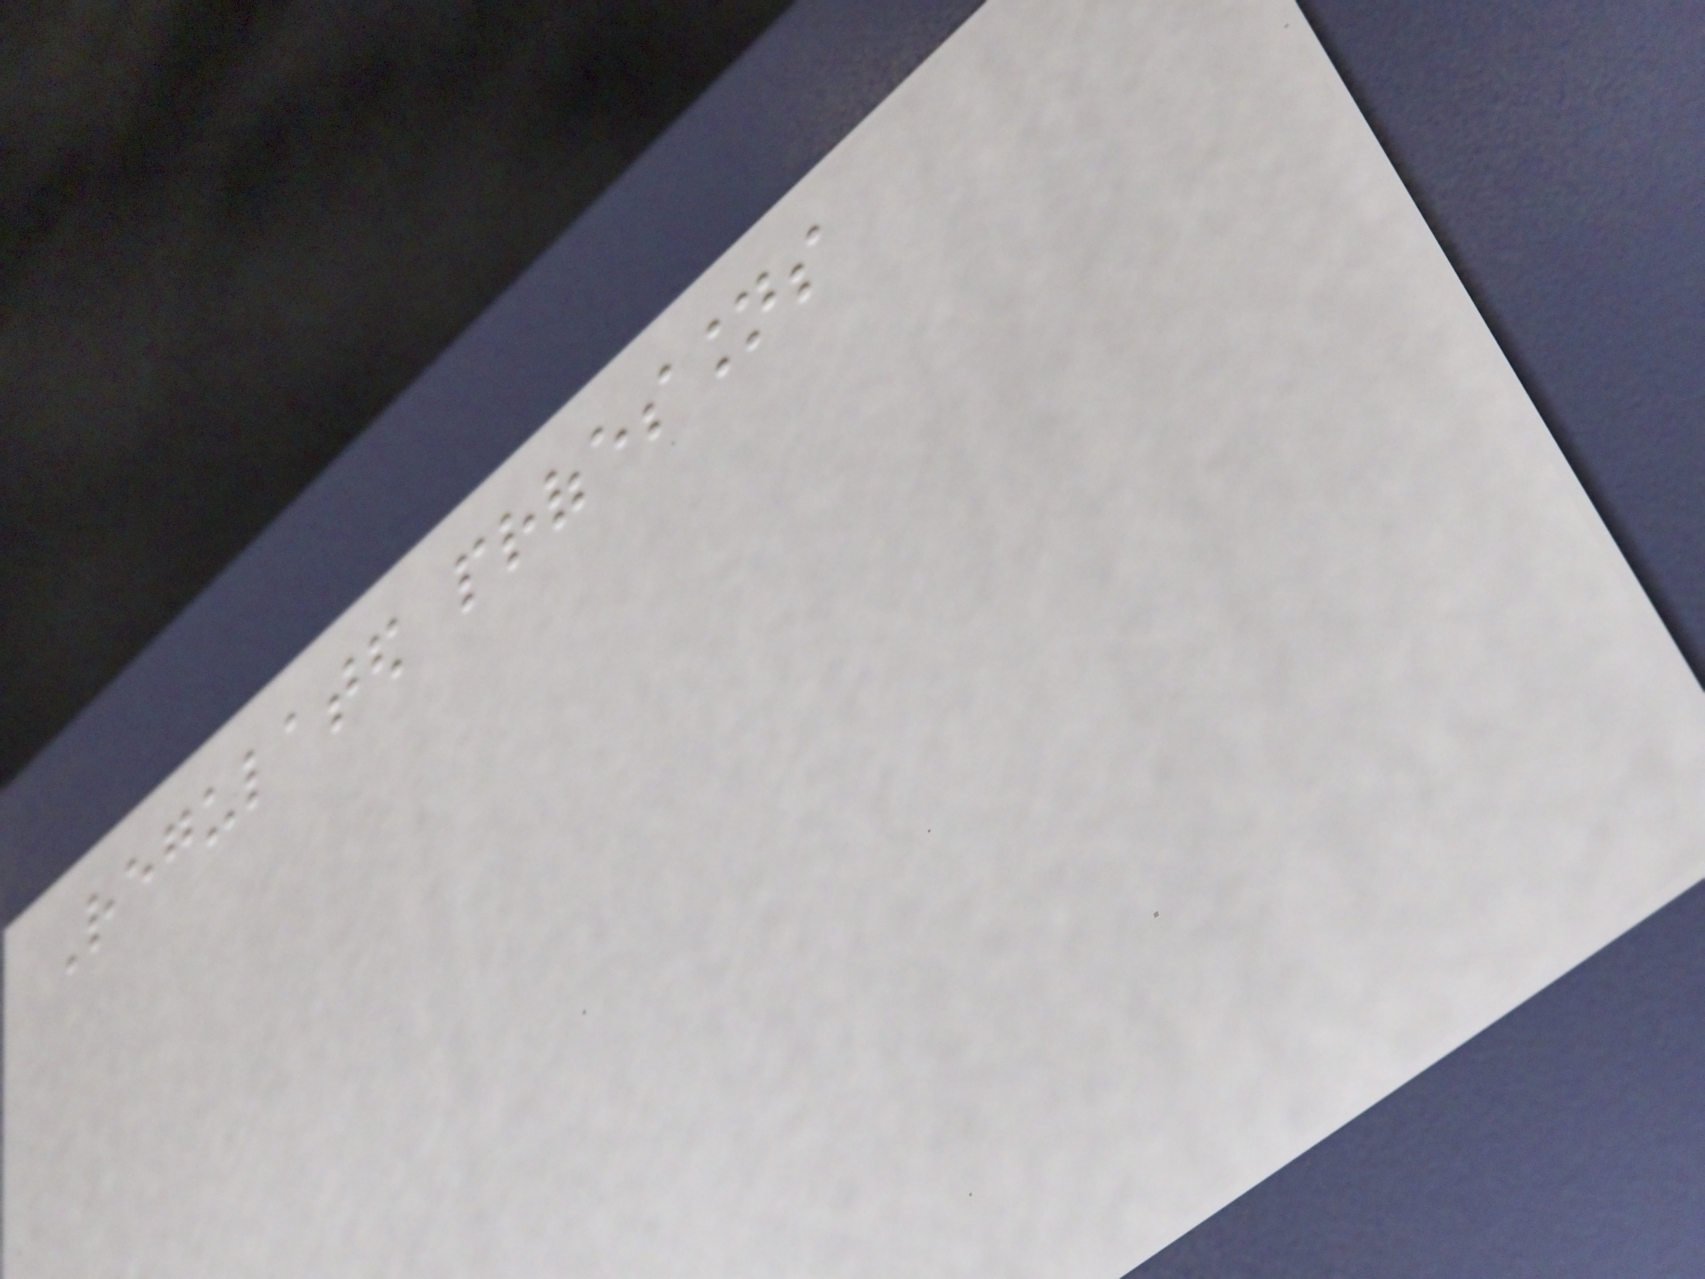Regulated professions
